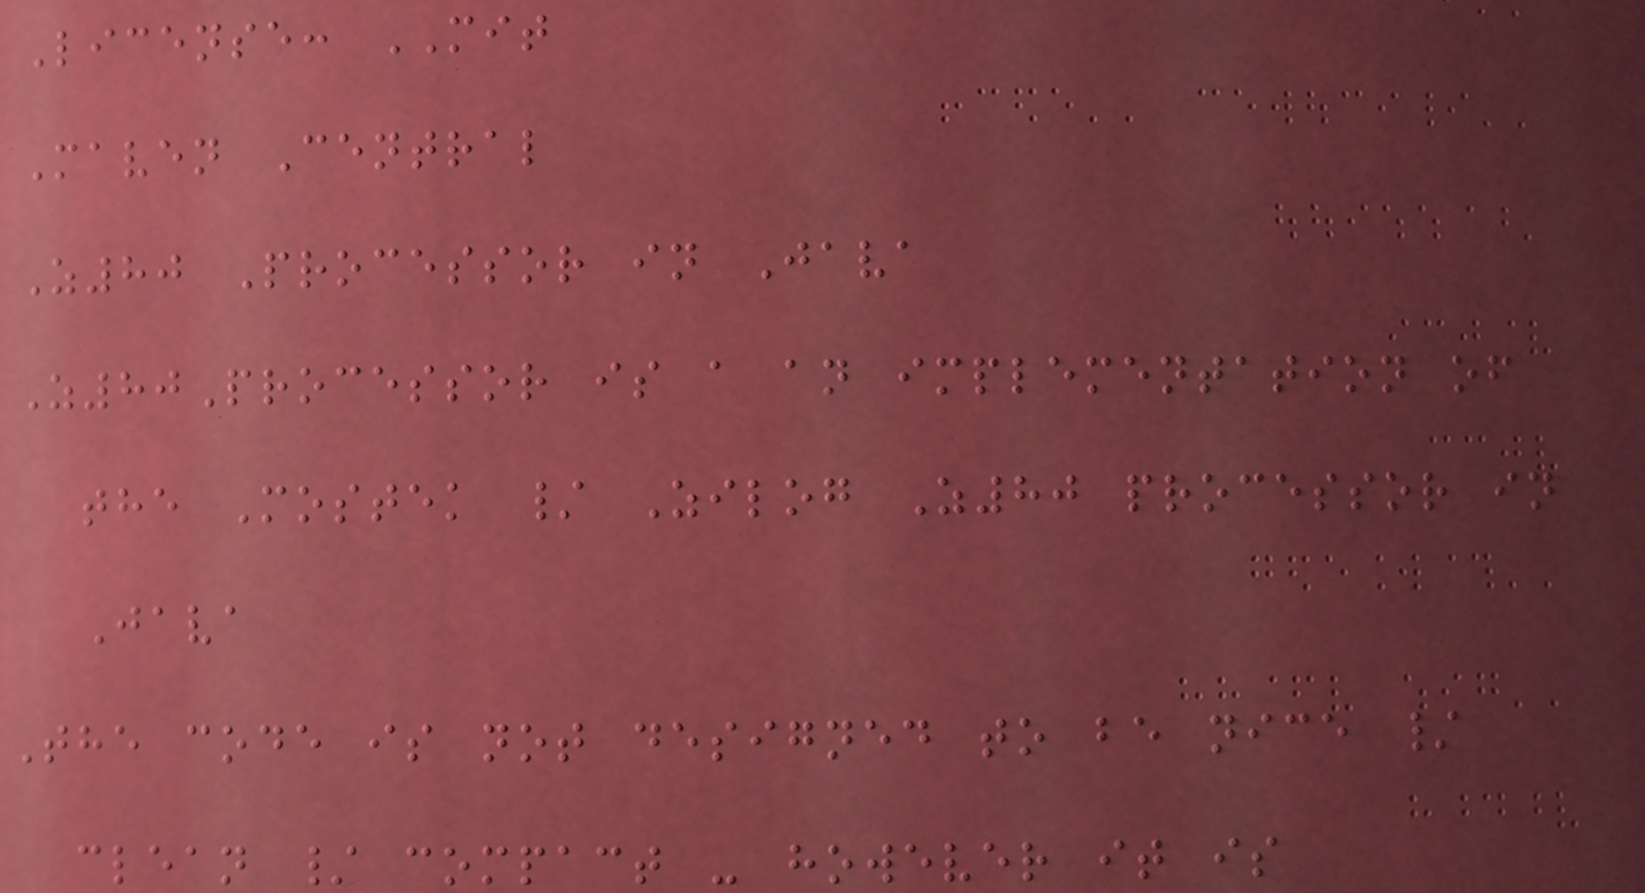License: MIT
Maven Central
Z80 Processor in Java
Z80Processor is a an implementation of
the Mostek / Zilog Z80 processor in
Java
The code is not designed to be nice /
clean / compact - however it is
